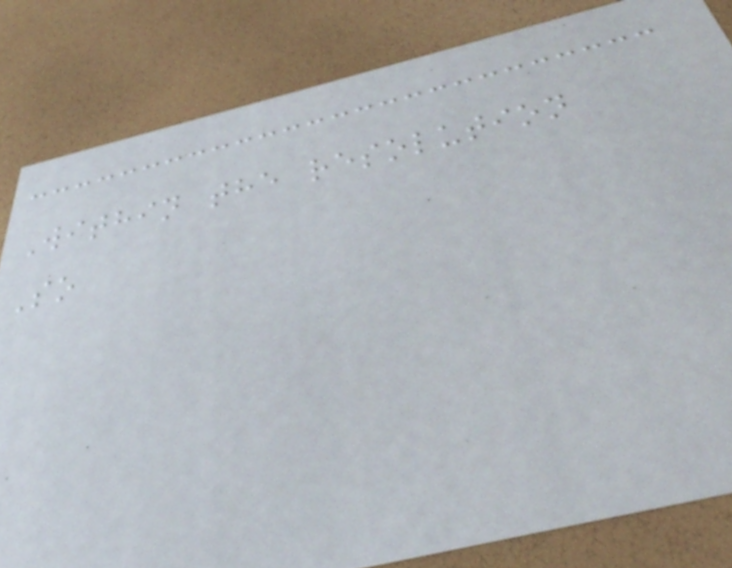Within the resolution
So
